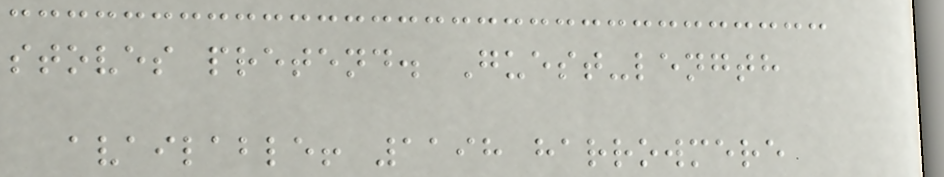stoves pretend. Guest-length
available! 1198 harrowmere
